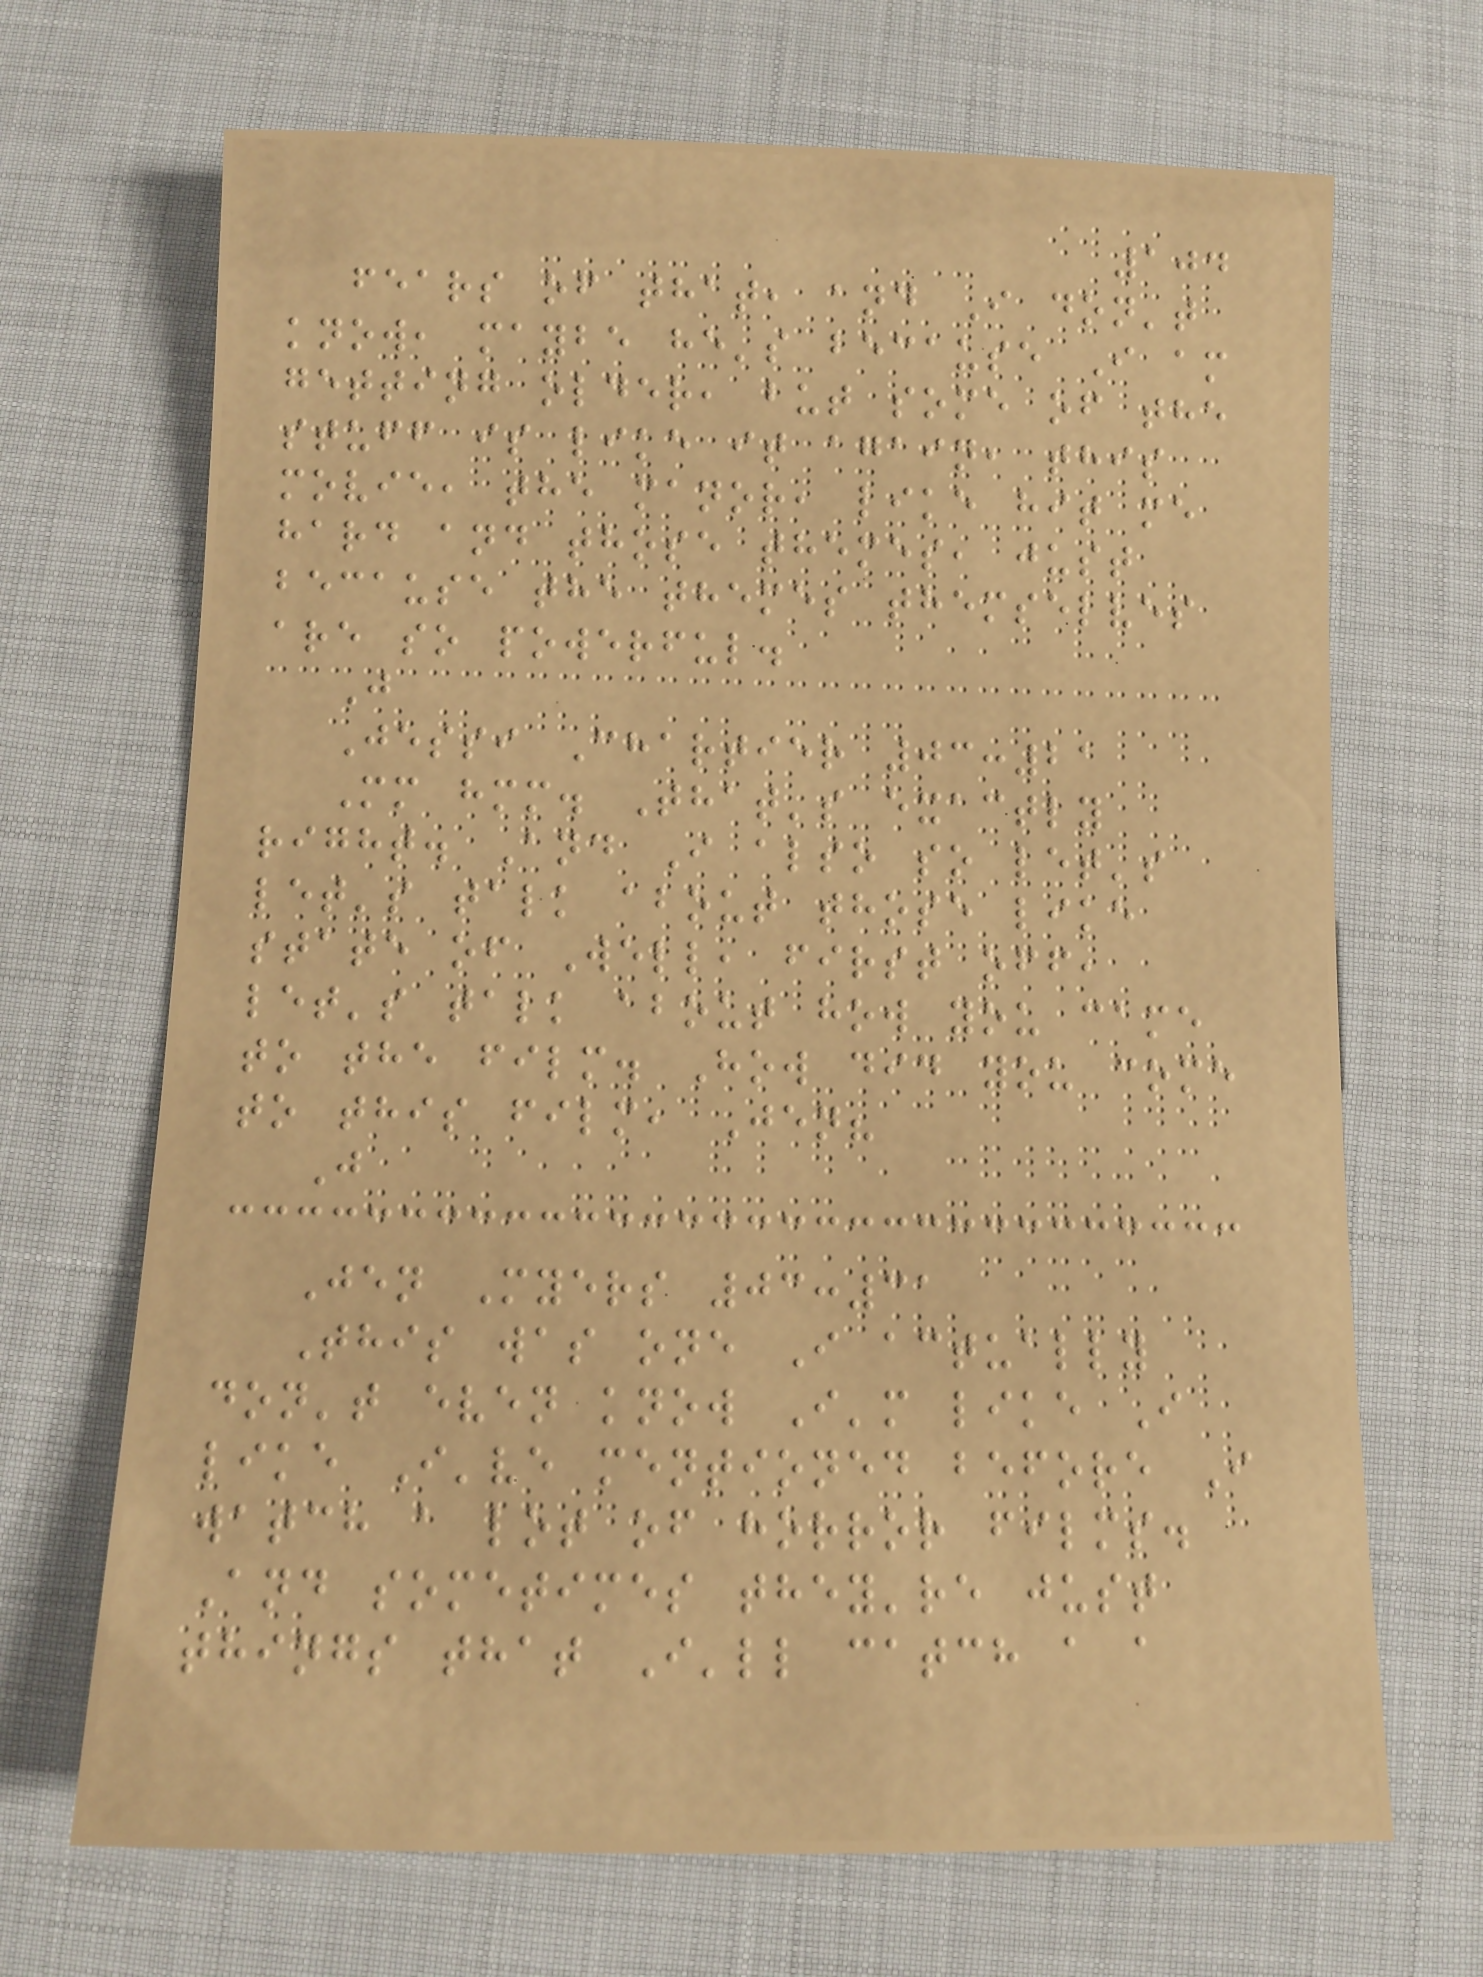104
fears of that, and I don't
know, maybe he's because I am
getting older, but some of the
stuff is like it again, this
movie, the manor, like hit me
hard and those themes, just
because the themes themselves
are so powerful.
J
Jessi Chartier 03:21
Mm hmm. That's exactly
right. And I also so let's
let's talk about those like
state of Well, first off,
let's talk about how you came
to the film. How did you come
to this film, Jen?
J
Jen Myers 03:31
This was one I actually
don't even know I'm like I
like I've mentioned before I
watch a lot of horror films.
And sometimes they're just
things that I'll catch a a
